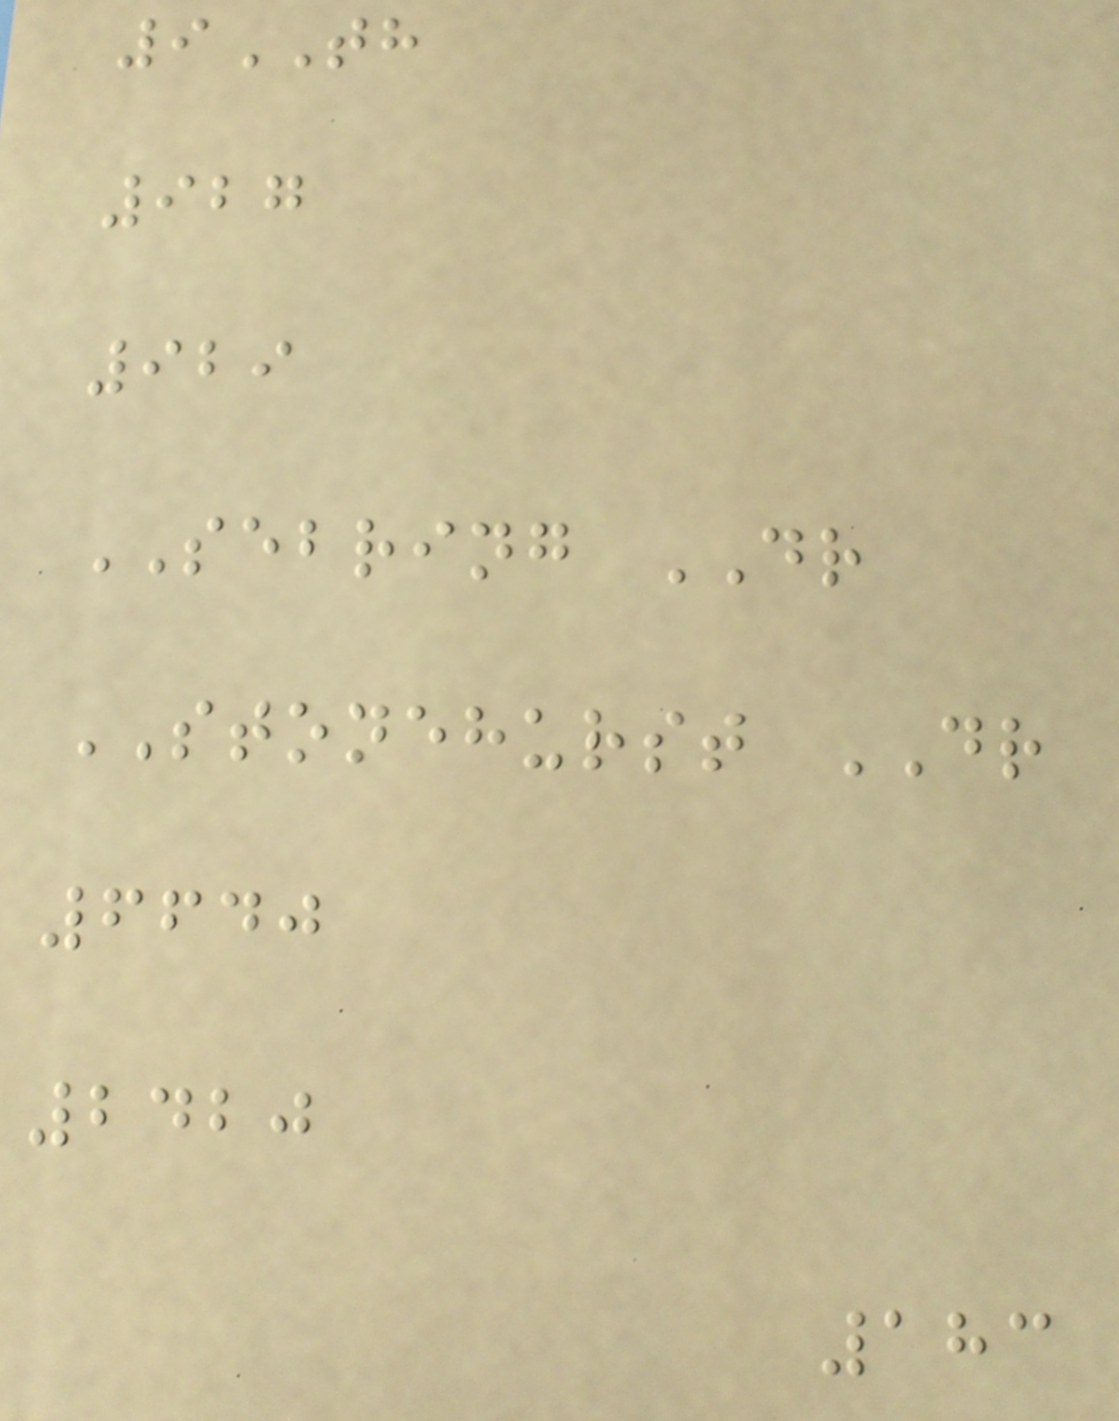9TH
927
929
SEBRING DR
STONEHURST DR
6640
2420
183
